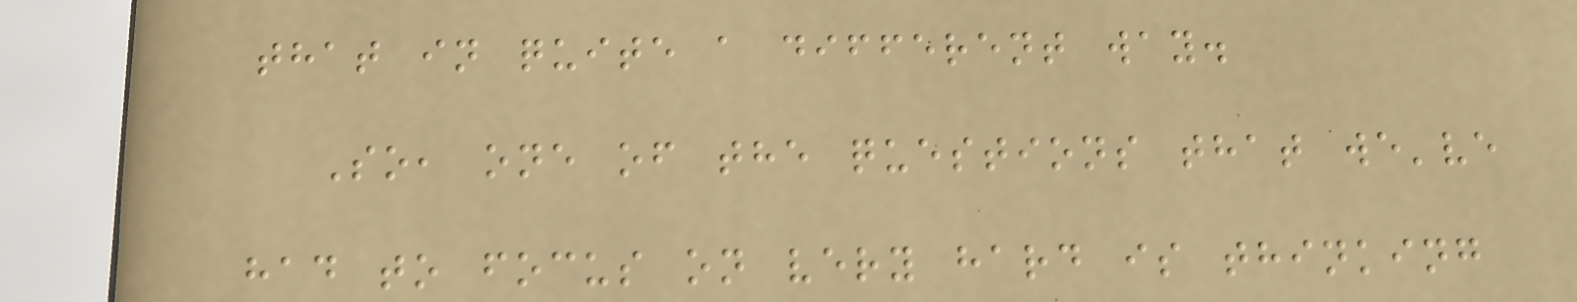that in quite a different way.
So, one of the questions that we've
had to focus on very hard is thinking
